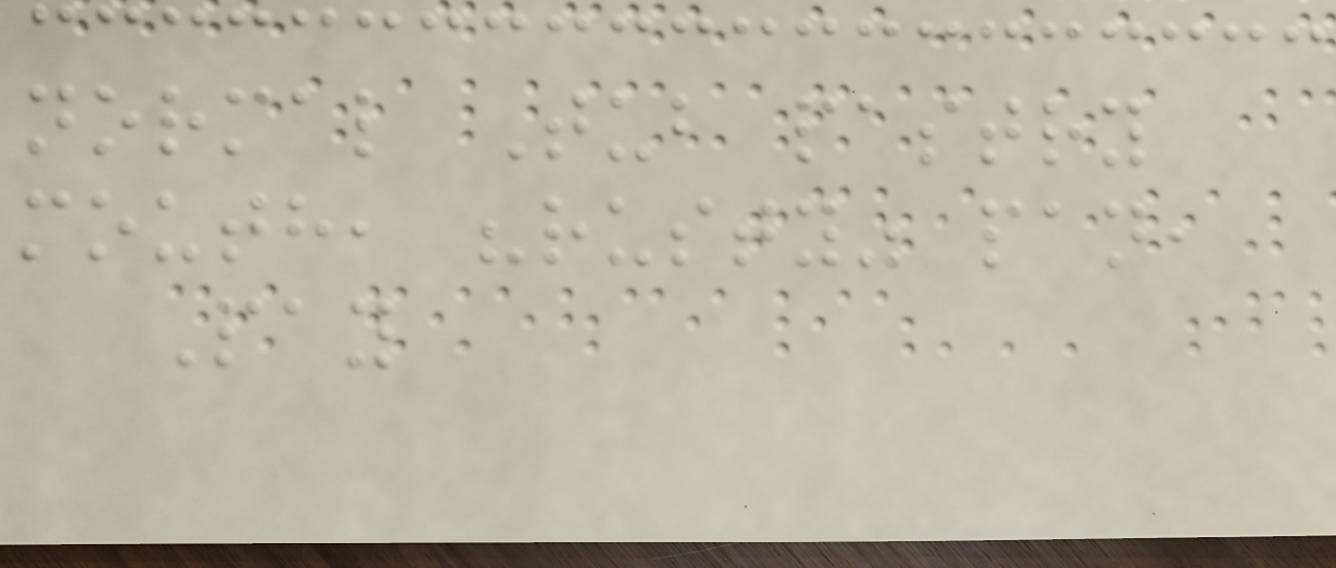normal Tub pastry
mouth, "rusty" pan,
Pay
